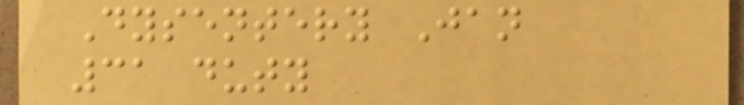Dysentery Jan
31 duty
